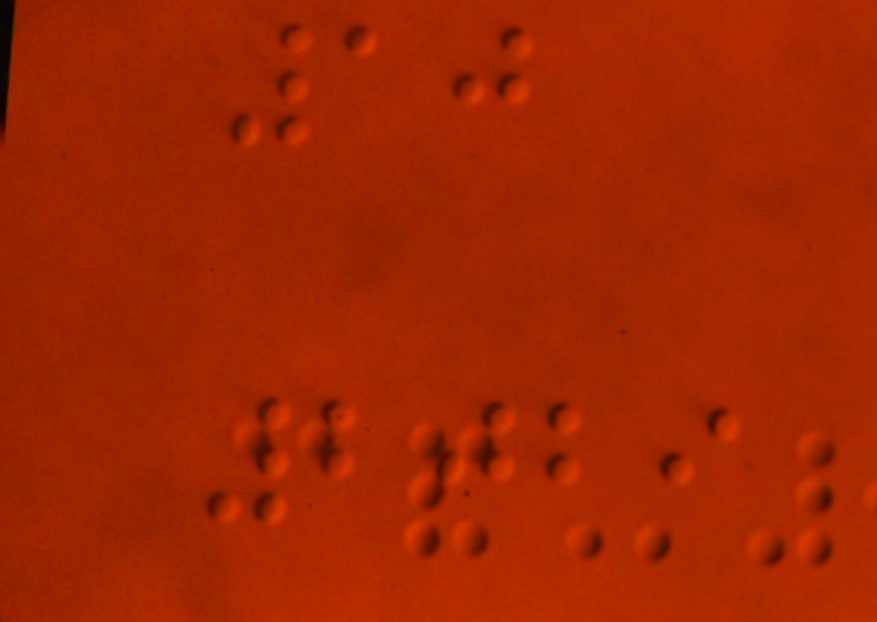10
2029
